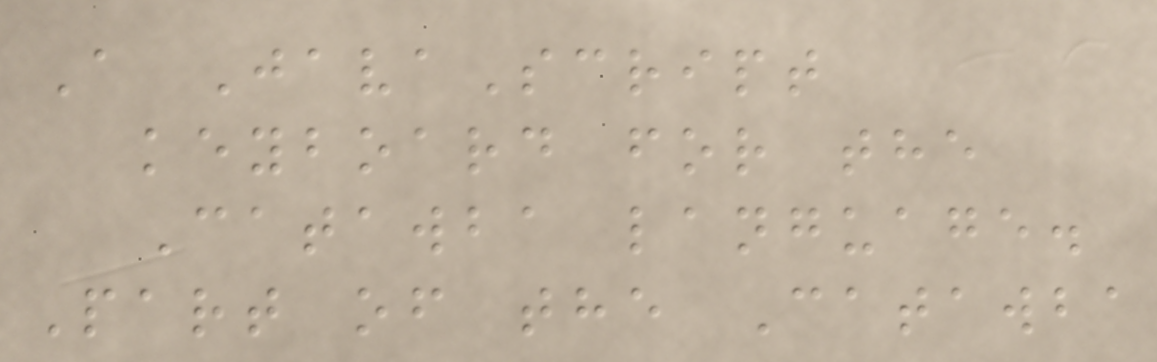A JavaScript
keyboard for the
Catawba language.
Part of the Catawba
